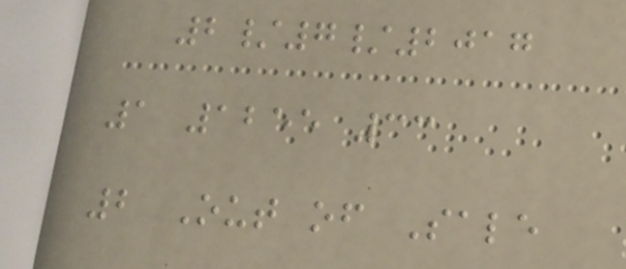2/7/2017
1 1255 33
2 Out of Sale
